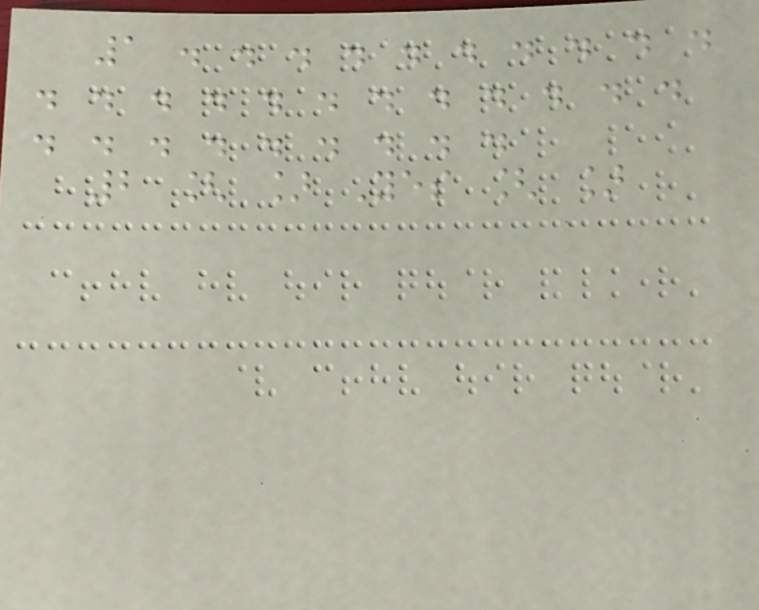1 . . . . . . . . . .
. . . . . . . . . . . .
. . . . . . . . .
2 [ ] Yes [ ]
